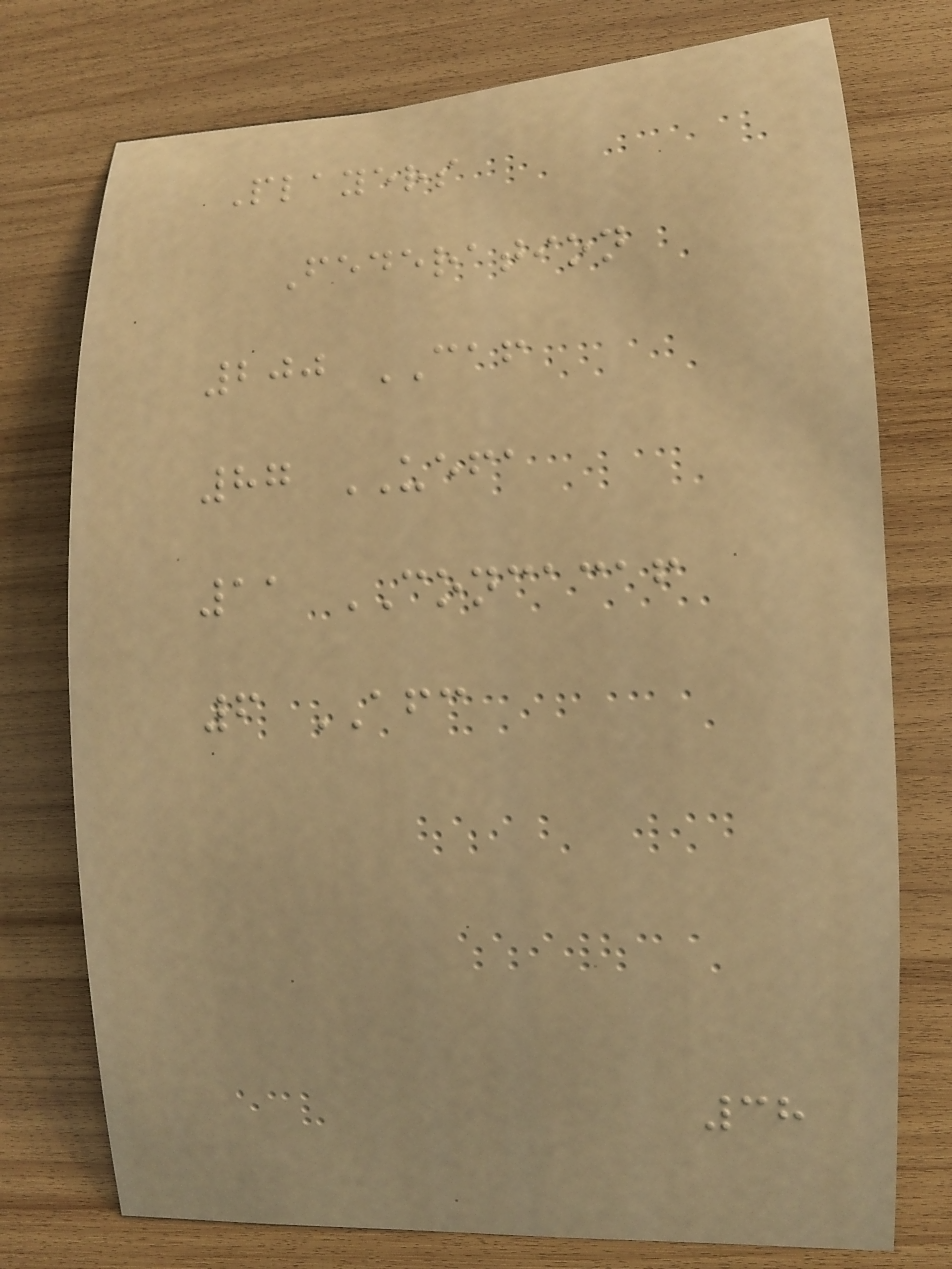Players
Federation
200 CAF
87 UEFA
11 CONCACAF
6 AFC
38
